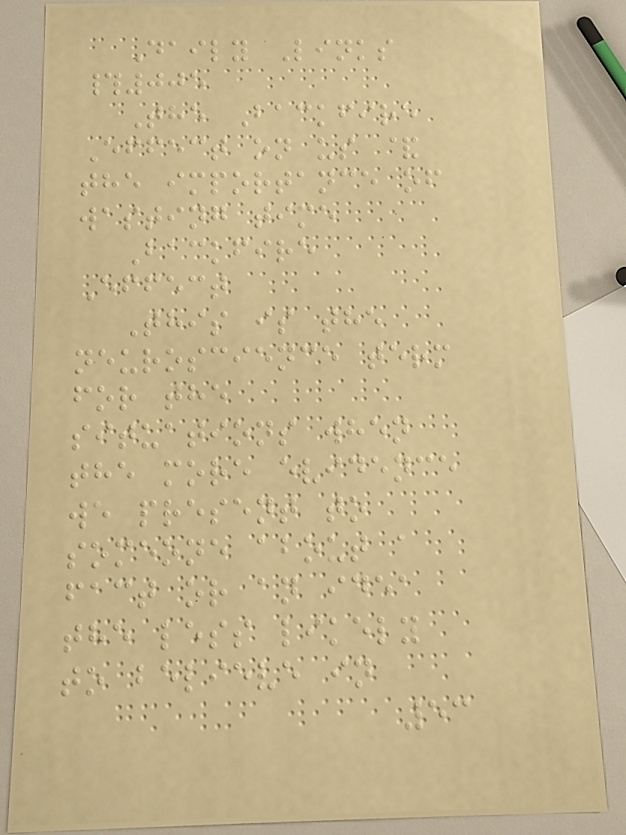Daily Links
#005
The Backfire
Effect on us &
the importance of
wasting time
Backfire
Effect
This is the
neuroscience term
for the
situations when
the more evidence
we present to
someone about a
fact or an idea
the less likely
to believe in
53
